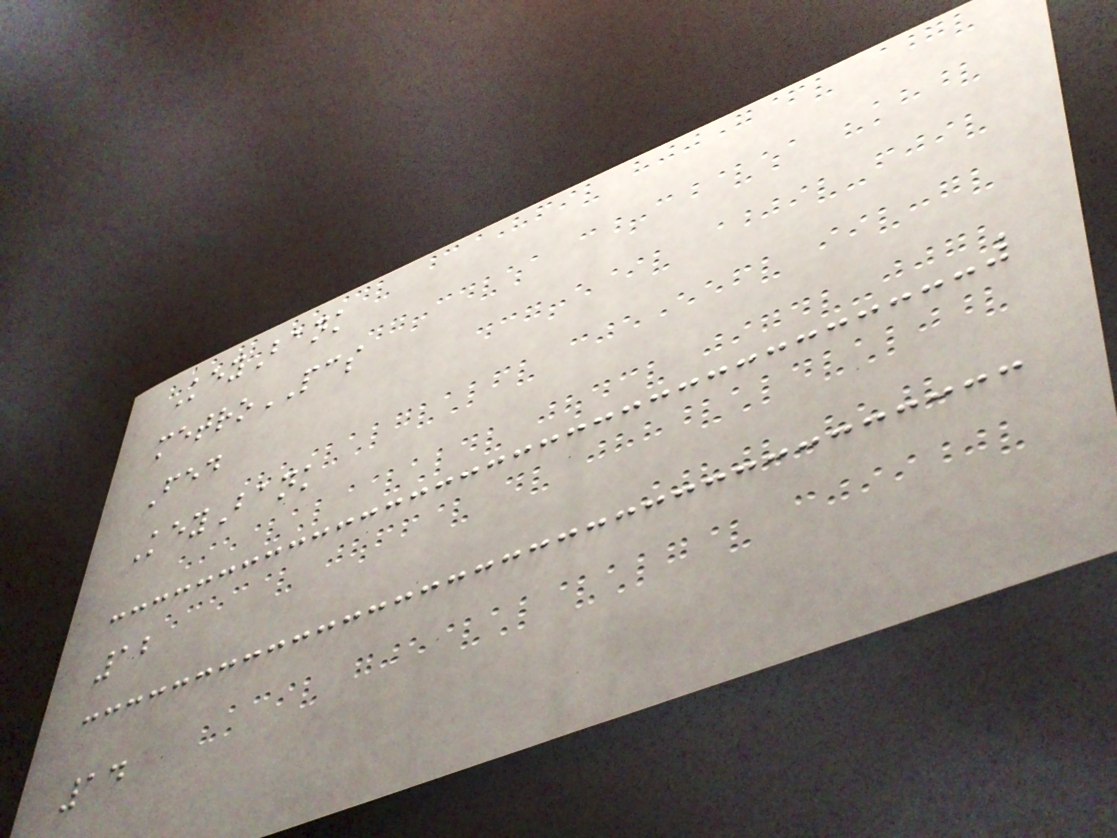KeyBank
metroPCS
Fed
KeyBank
12
14
